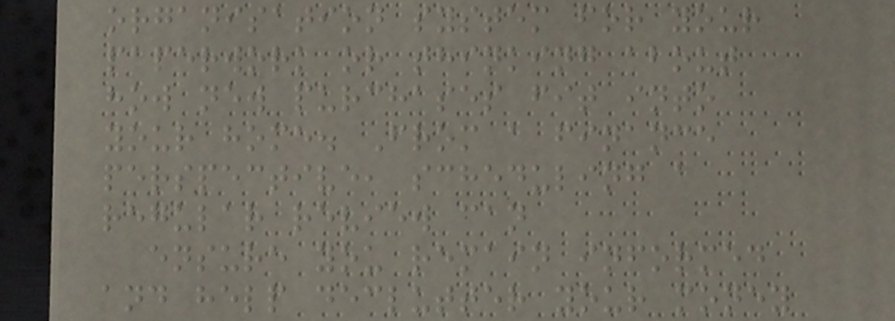organisation system for your
paperwork or thinking about
how new purchases fit into
your home. From a finance
perspective, scheduling a
regular review can
ensure you remain informed
and help declutter your money
